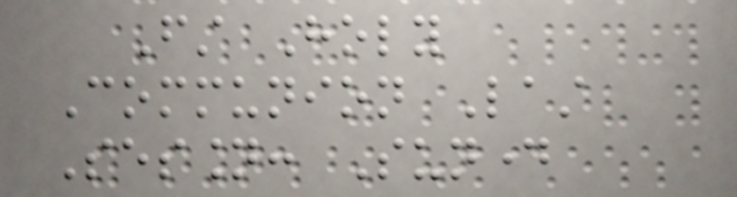First Holy
Communion Last
Session: Sunday
